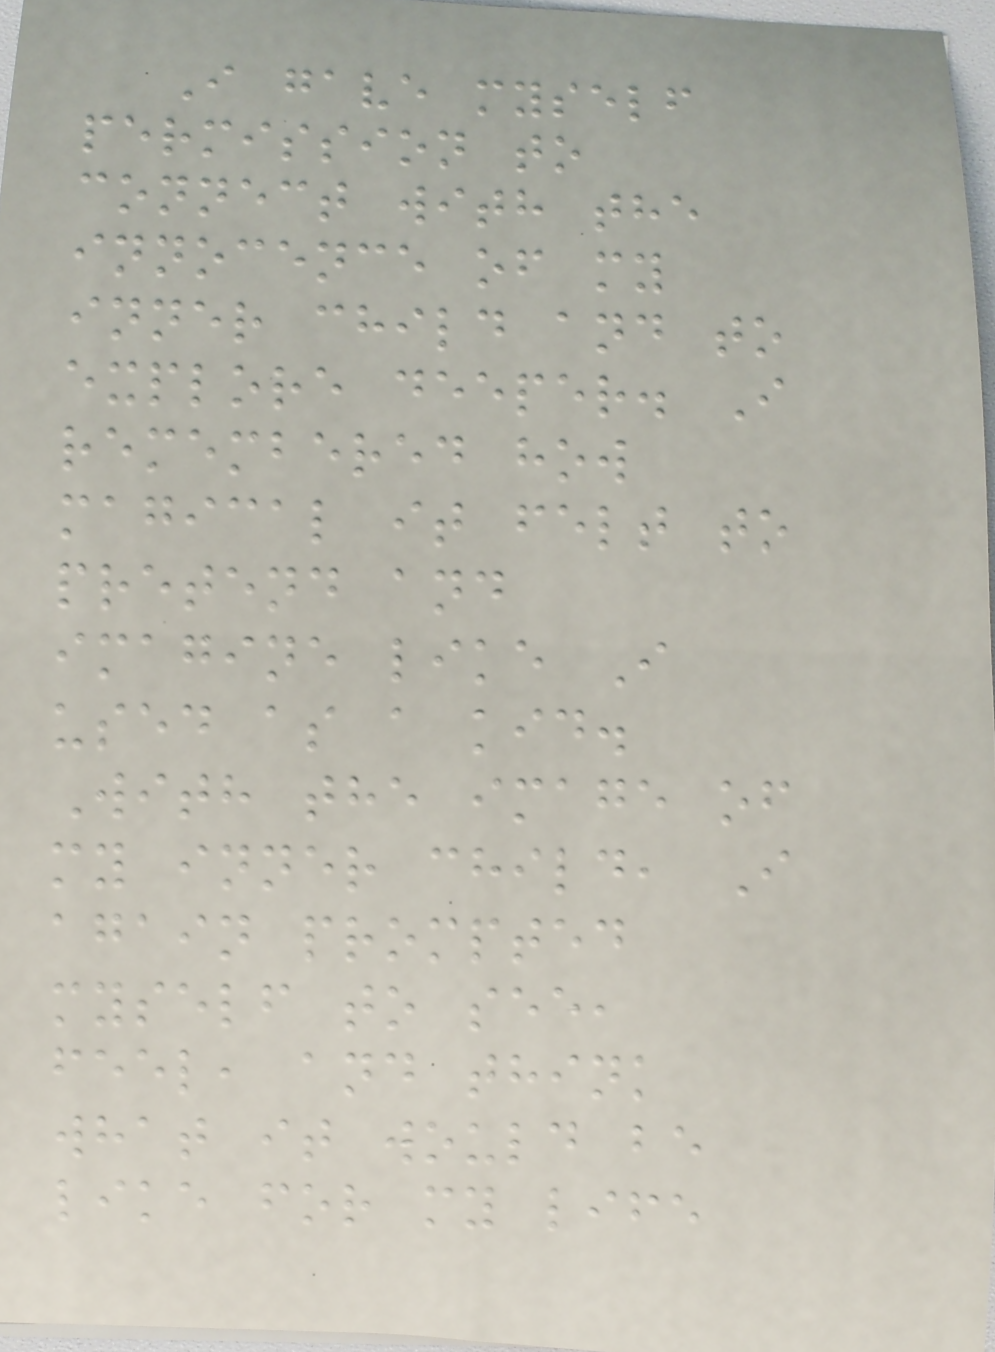I gave myself
permission to
connect with the
innocence of my
inner child and to
explore deeper. I
remembered how
magical it felt to
pretend and
imagine like I
used as a kid.
With the image of
my inner child, I
again prompted
myself to see,
feel, and think
what it would be
like for my life
